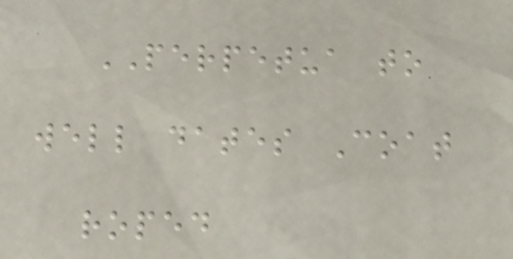PERPETUA to
well dates Coat
roped
